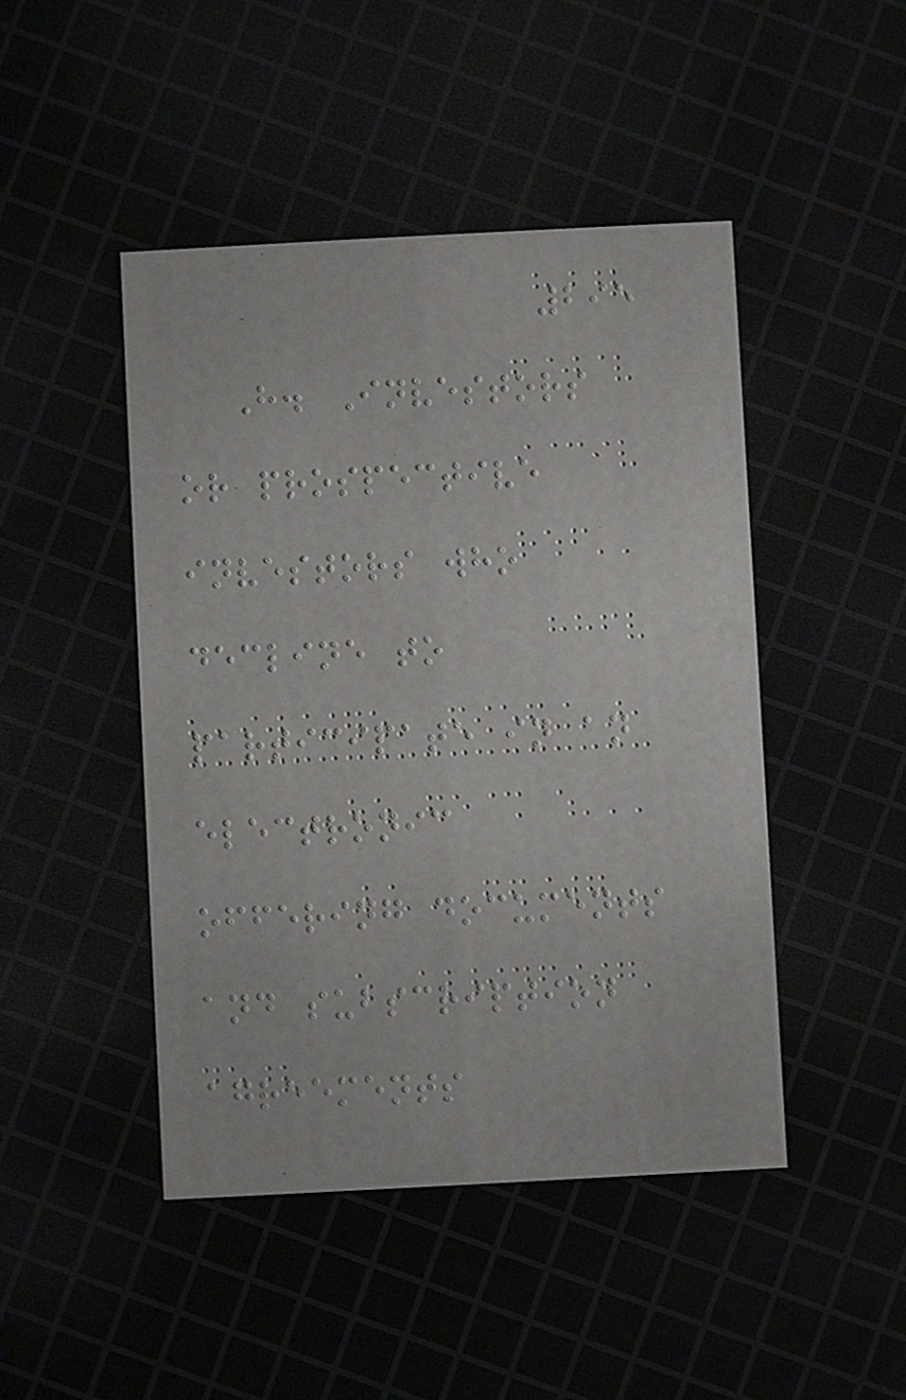295
H. Investors
or prospective
investors who
decline to
participate in an
electronic
offering documents
and subscription
agreements
